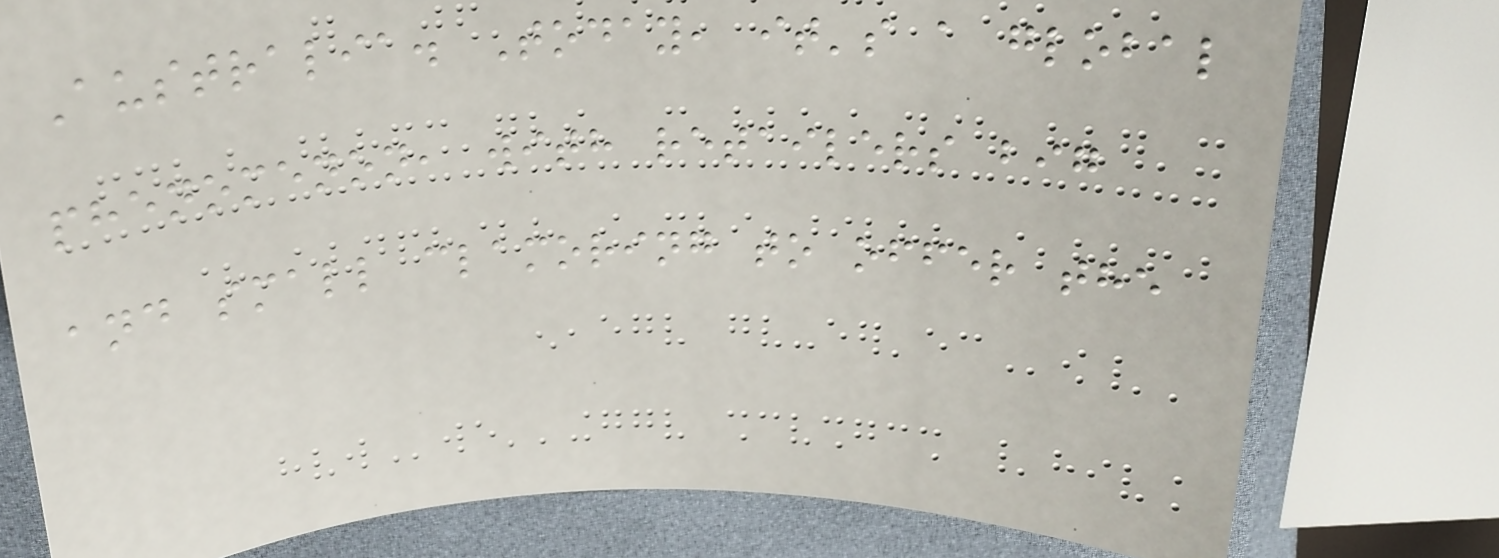Australia. Today, it's a global
phenomenon, with retailers big
and small clamoring to offer the
